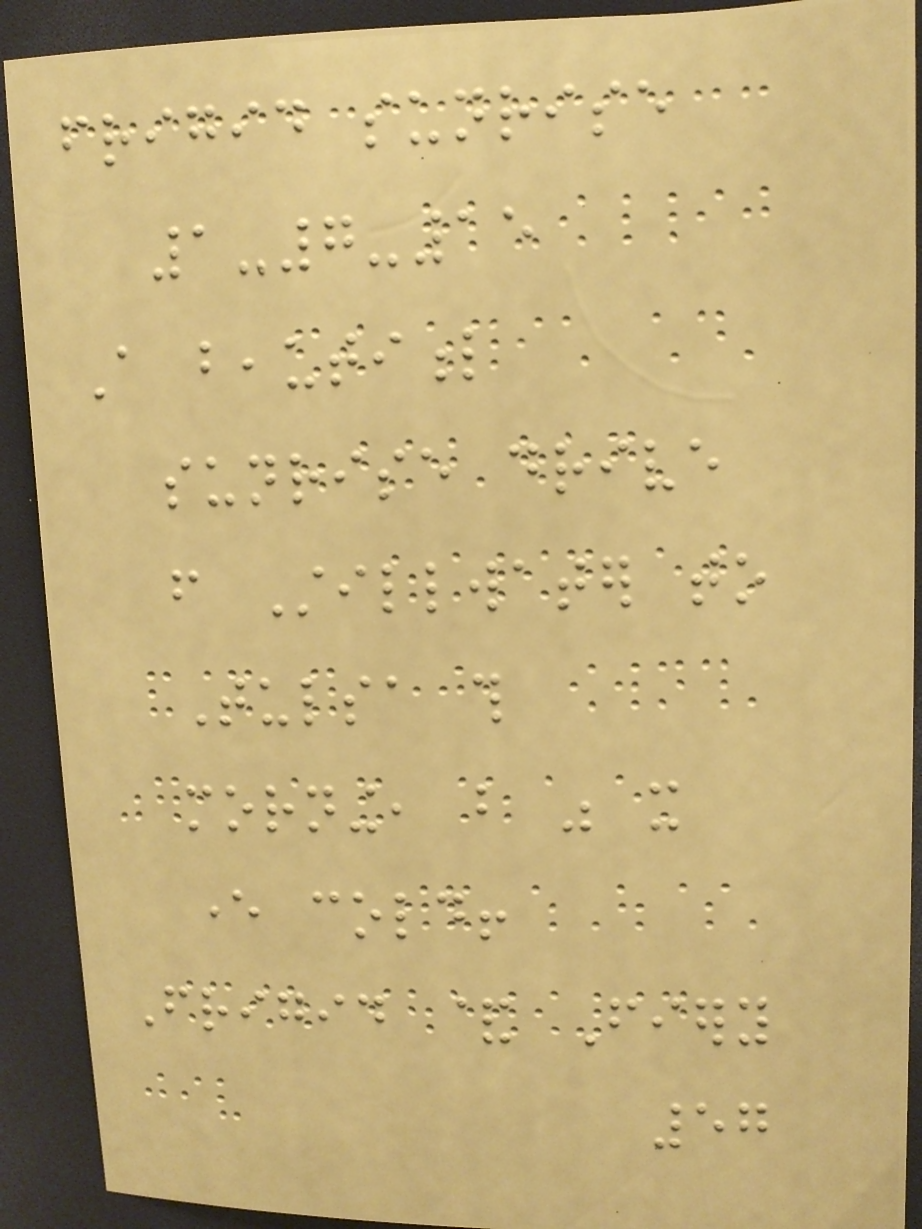frigid sunrise
1-7-15
A beautiful
sunrise drive
from Stillwater to
Tulsa this
morning, but was it
ever cold!
Frigid & Fiery
57
